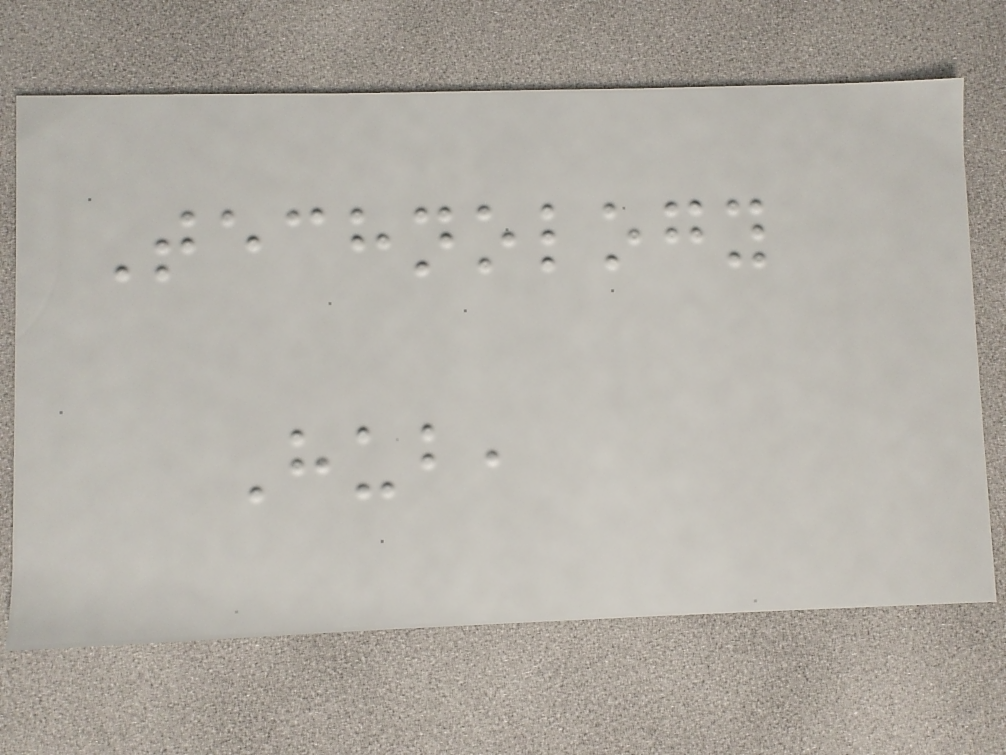Technology
Hub,
